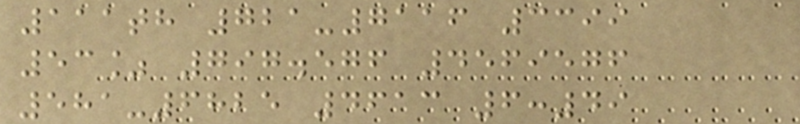111th 721-7116 3399
53% 797.576 4569576
581-6825 4613 6:49
